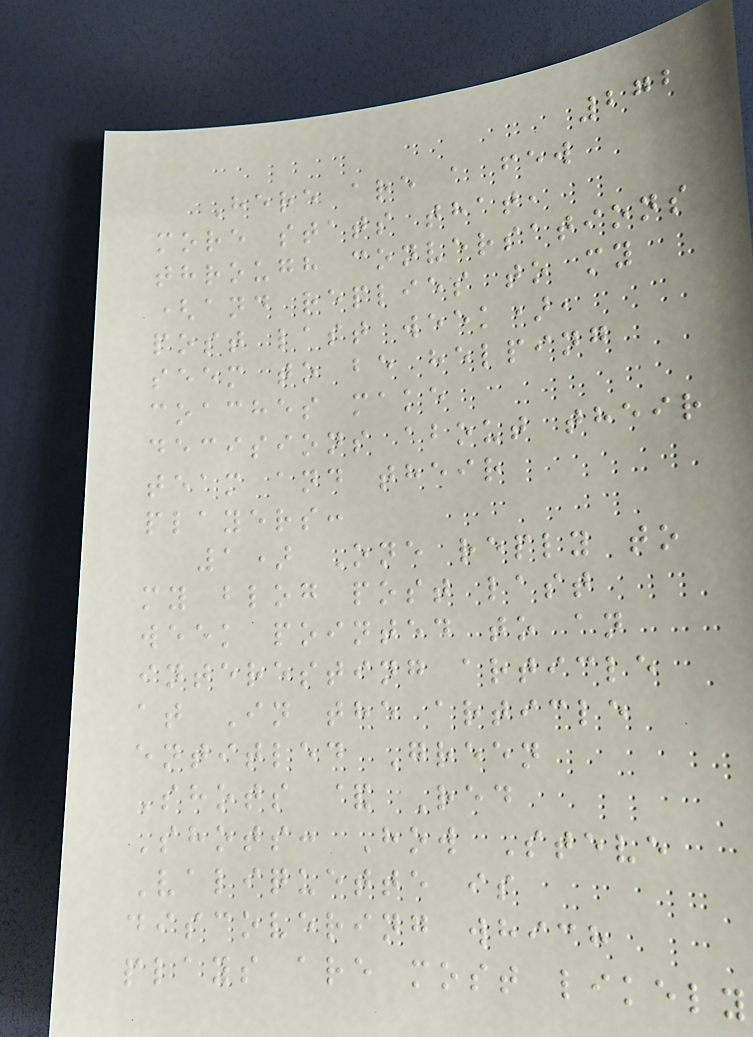272
Here are a few
more stats that,
through conversations
(and replies to my
post last week),
seem to be helping
coaches make
decisions about their
team and their
players:
1) One reply to
my blog post last
week pointed to an
interesting article
at In the article
entitled Green
Shots & Red
Shots: How Steve
Valiquette is
discovering which
plays are most likely
